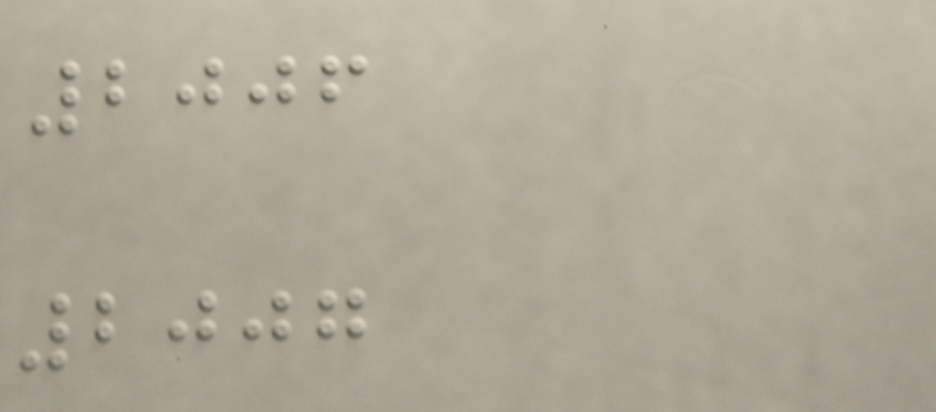2006
2007
